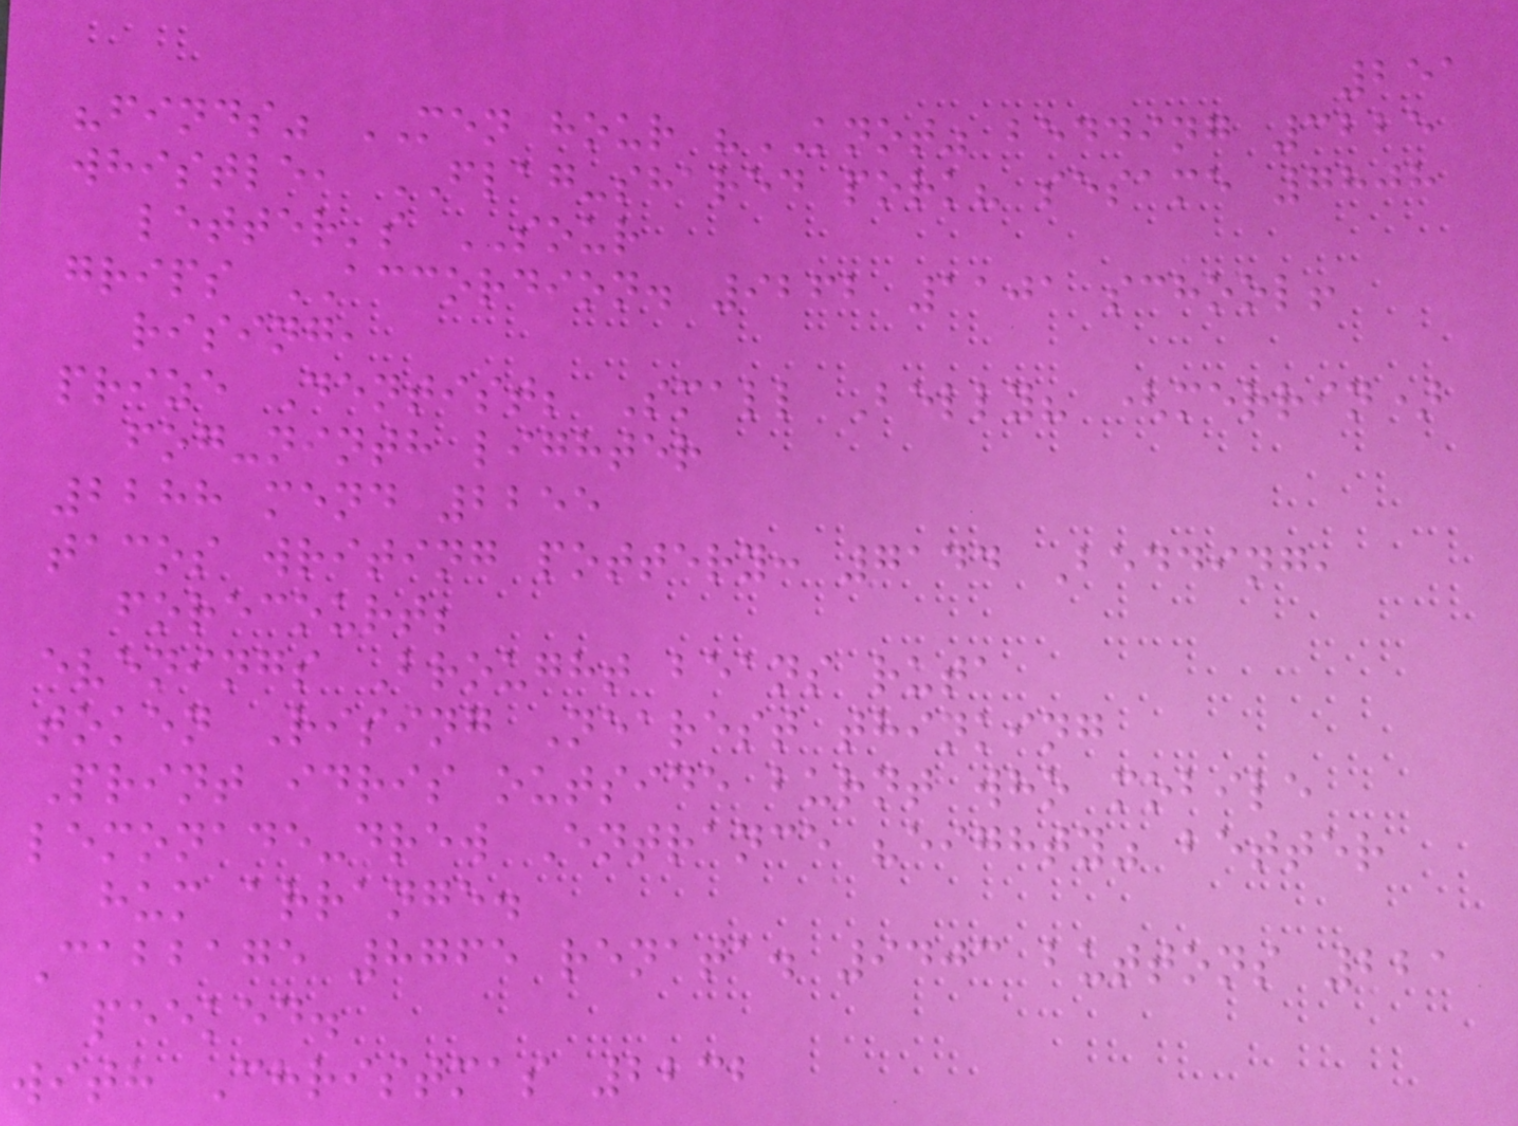251
"finds" MEN hour "KNOT" bedding 3225
whistle, FLAG-shared pork? sesame 7808
letter's SOUR
grips ACCORDION. 9262 1101 school!
rising,
prize Dentist; Small Belly? (merrin)
fog-ninth lighter
2288 mend 2255
tacos writing pottery: 7144 Bedding,
forecourt;
evenings Brought beans ruta
token Rising Nearest thinking
Print idris outside burnt who mobile
lemonade-drew Entrance "eighty" better
hum arrange.
Cabbage 8765 renata. 9403 buttons 221
peeked.
with Christmas 2232
